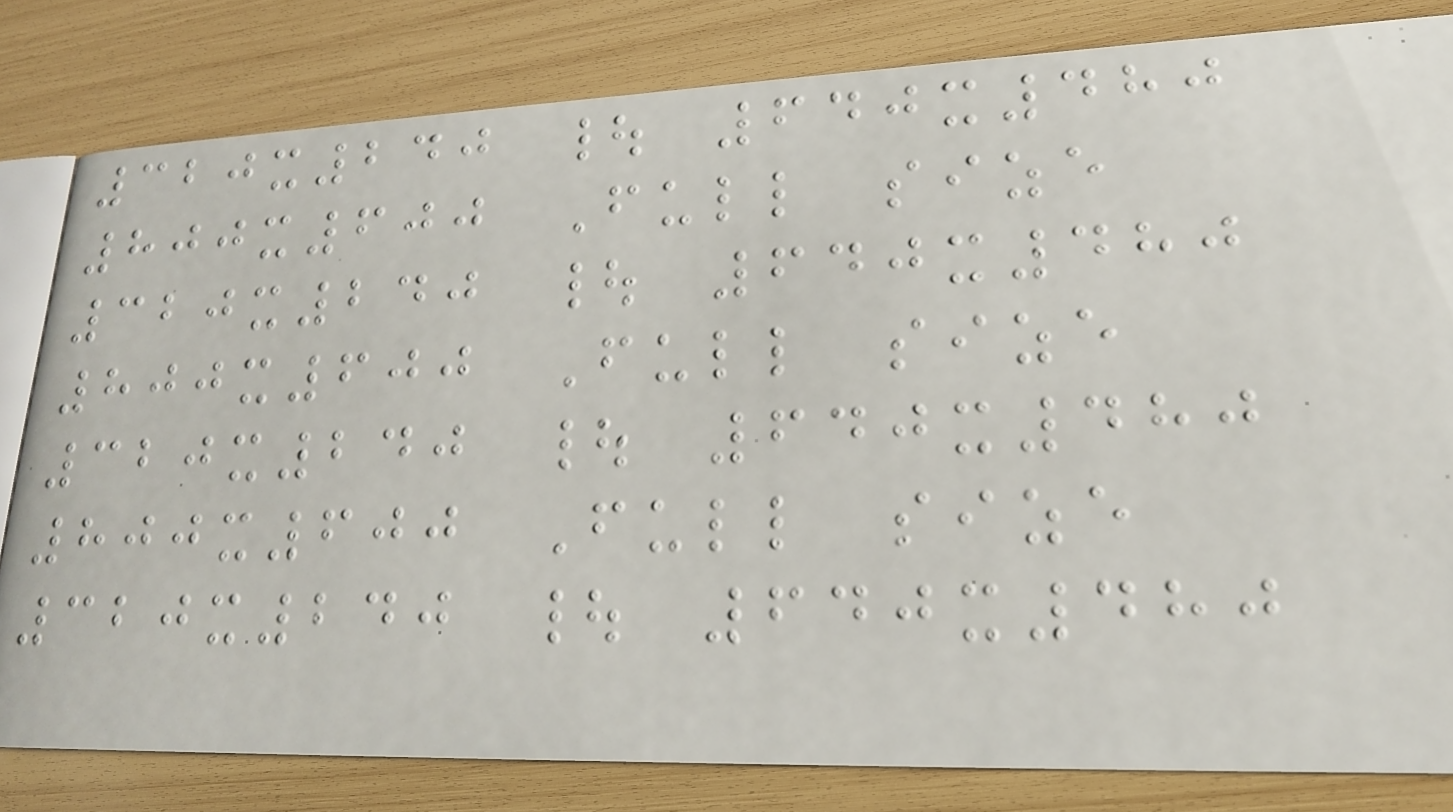320x240 | 640x480
800x600 Full size
320x240 | 640x480
800x600 Full size
320x240 | 640x480
800x600 Full size
320x240 | 640x480
